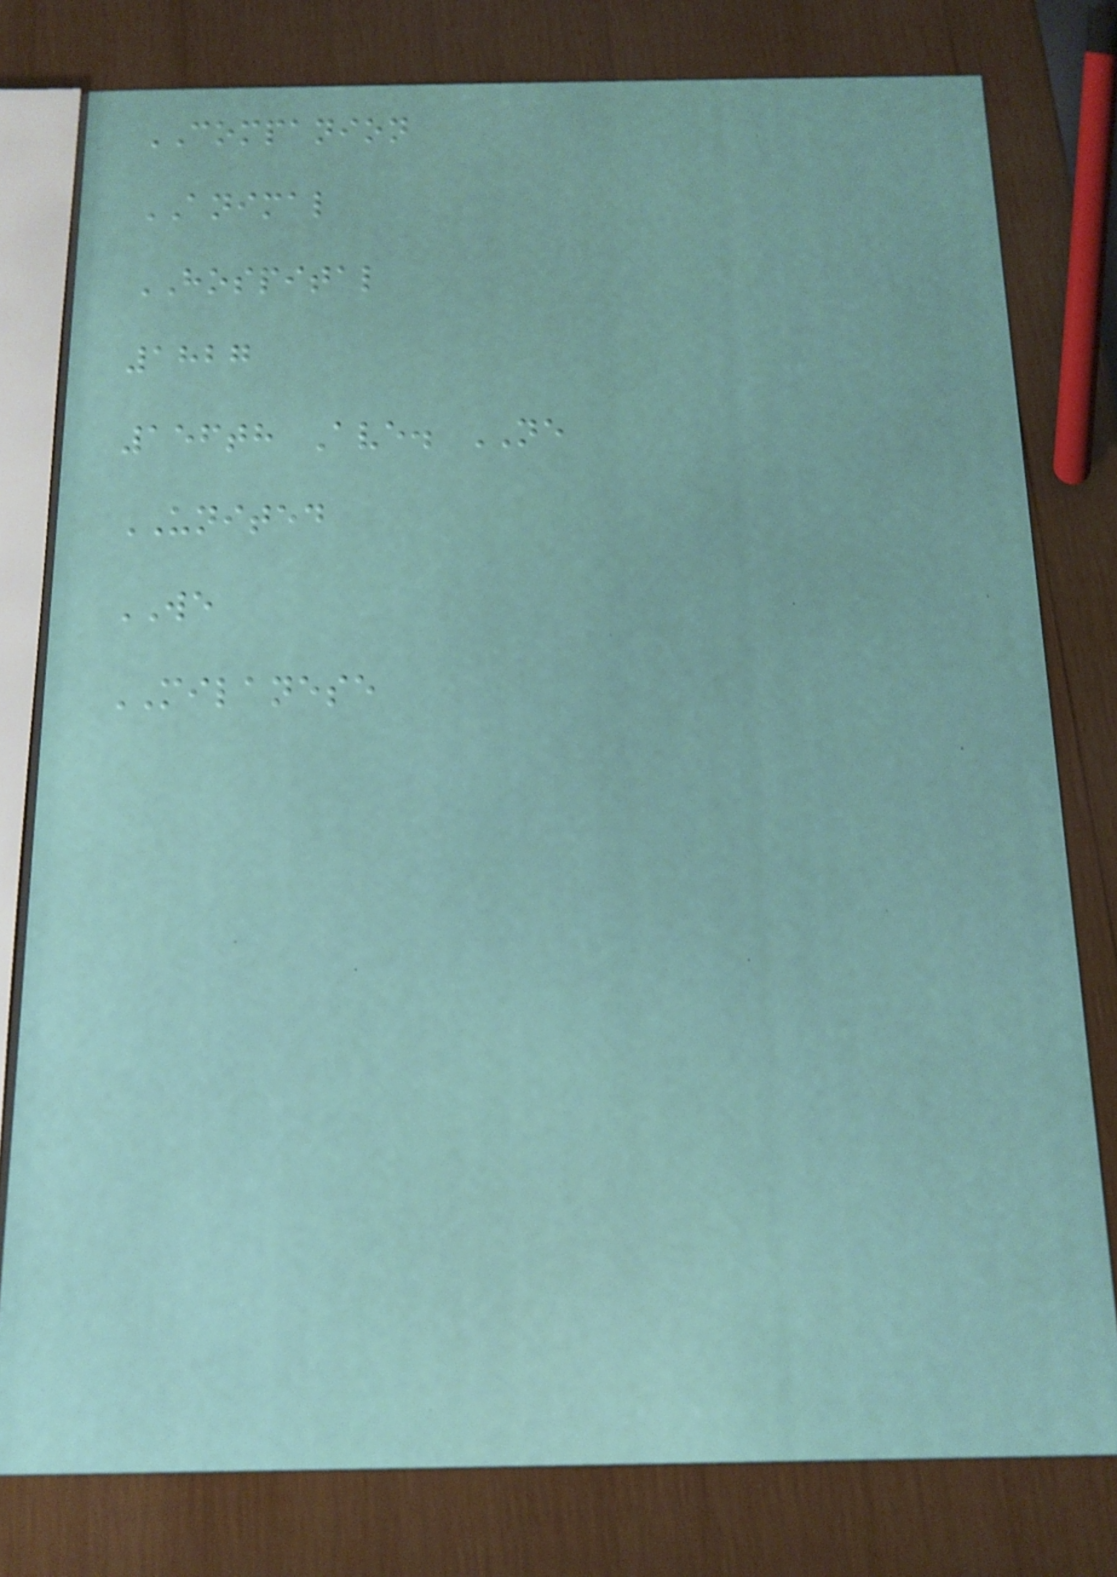COMPANION
ANIMAL
HOSPITAL
1827
156th Ave. NE
UNITED
WE
MILANESE
